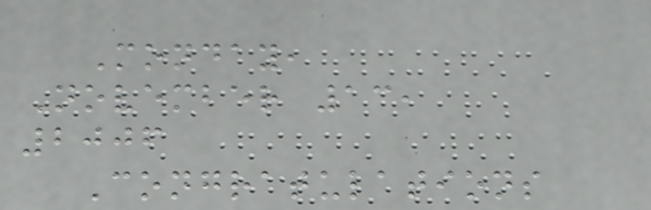Monday,
November 13,
2006
Congratulations
